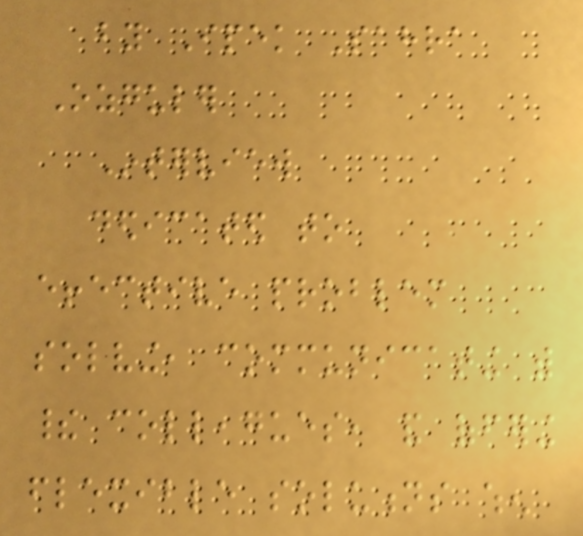by Ipek Sahra
Ozguler
Interview
dedicated to
effective problem
solving, communicating with
their colleagues, and offering
flexible solutions when
